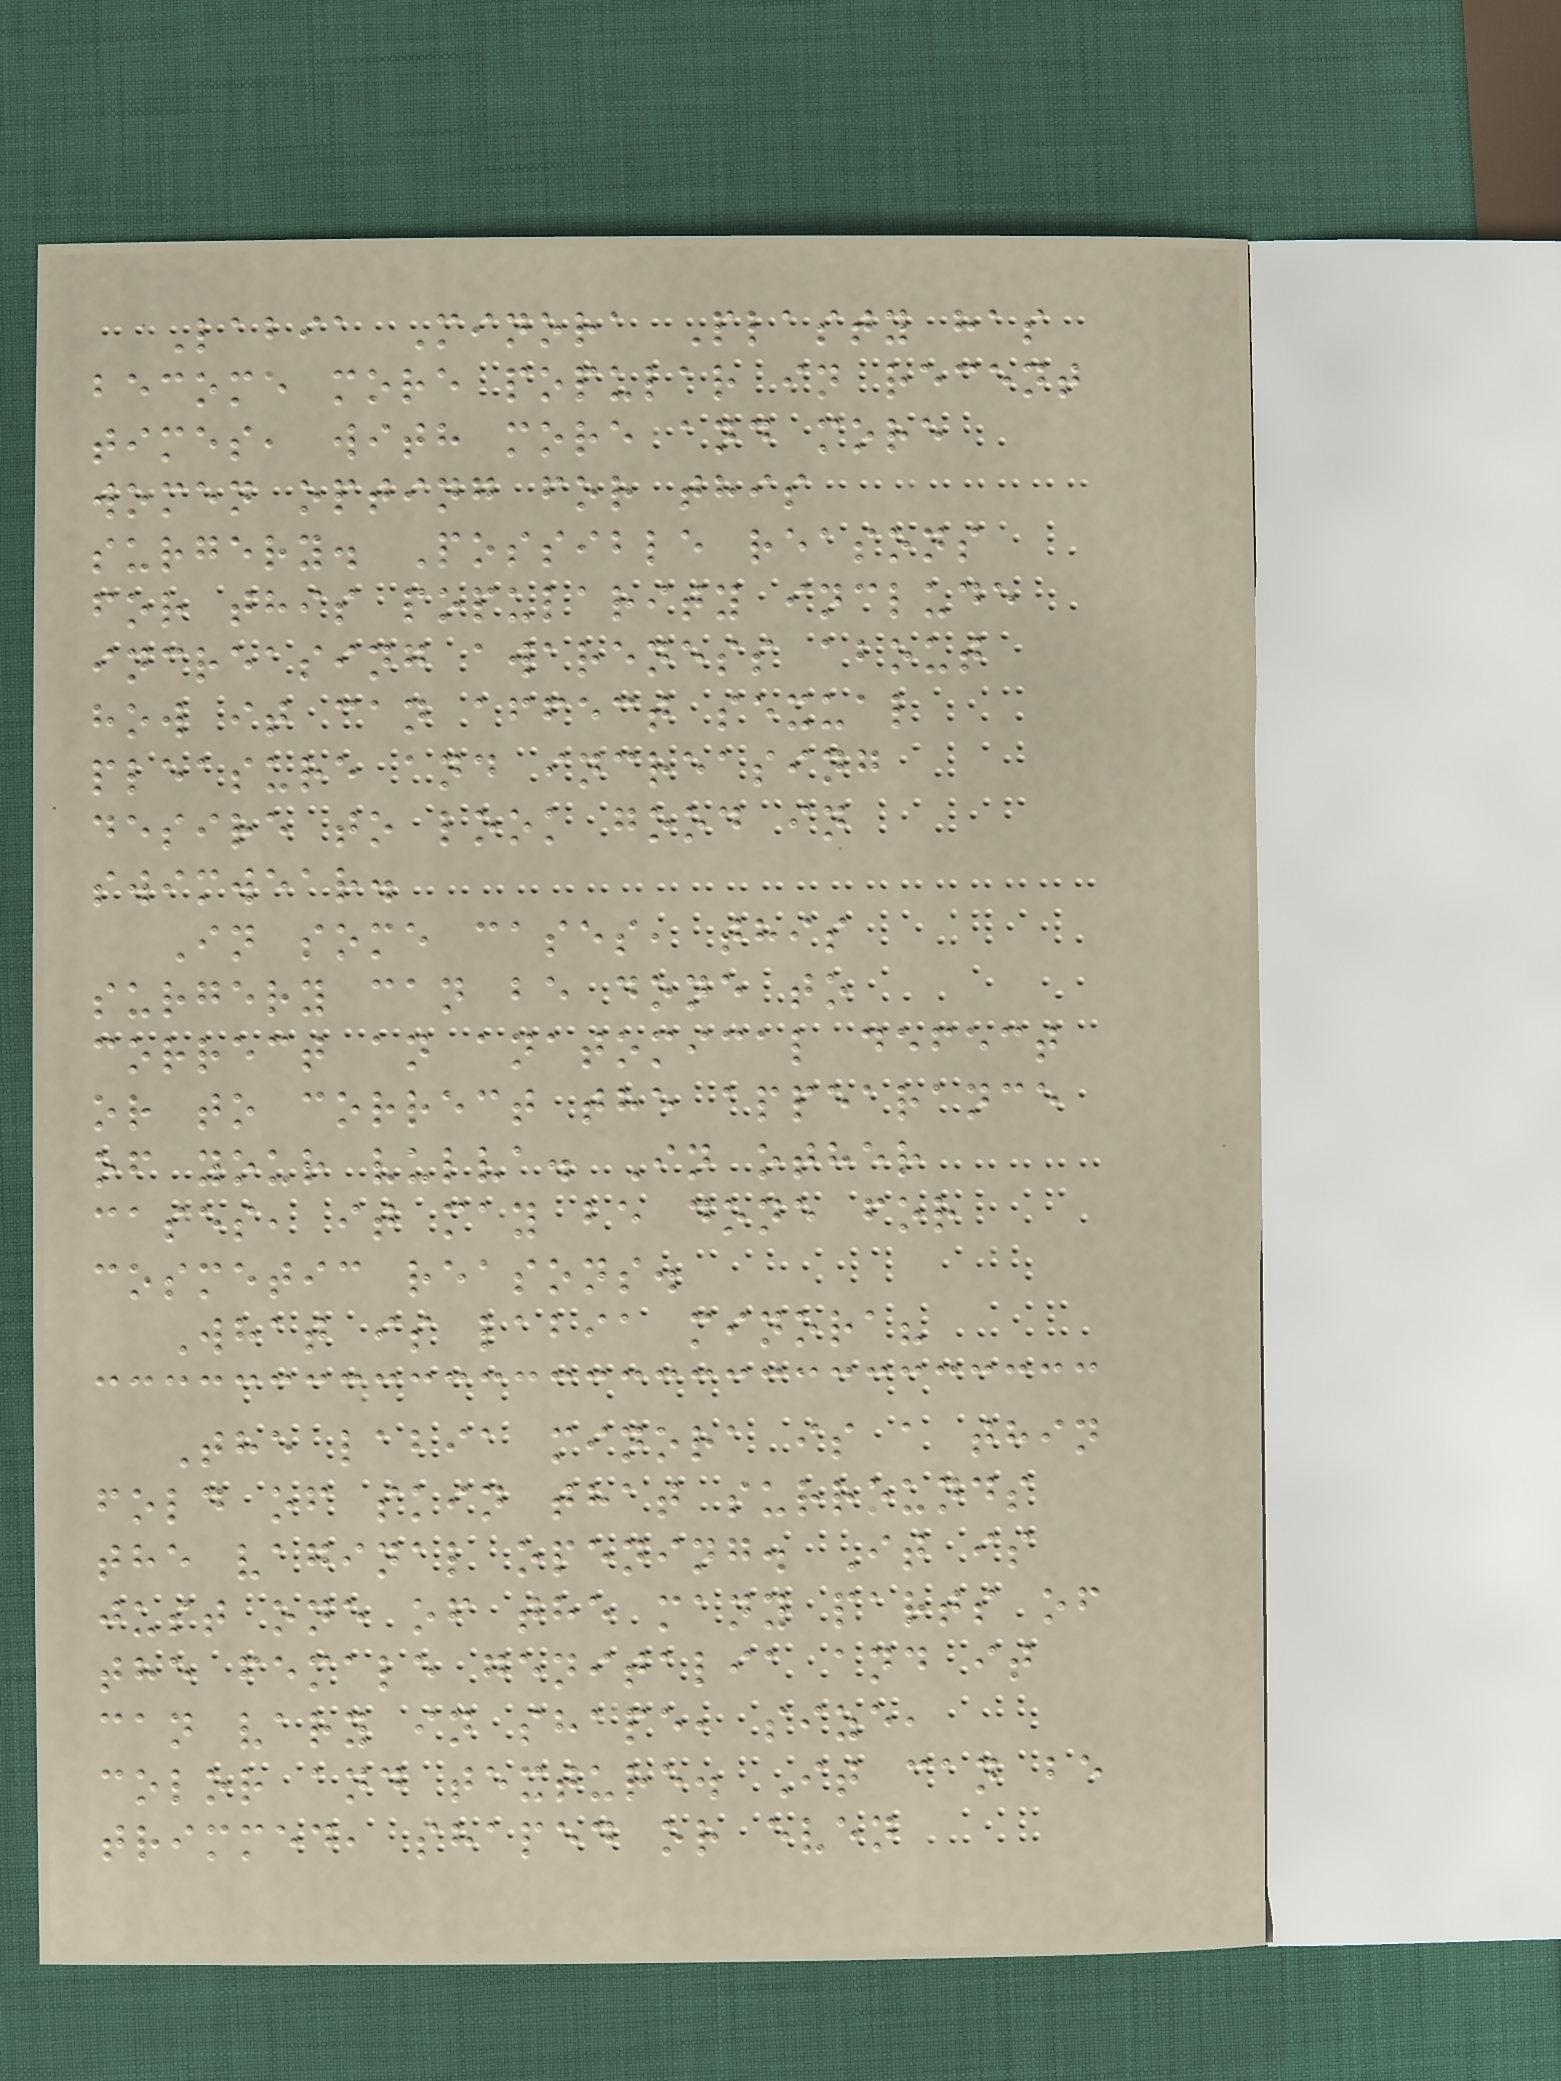Labia Minora Plasty has
become more popular in recent
times, with more and more
women opting for this
surgery. Possible reasons
for this popularity include
increasing awareness about
how it can affect sexual
pleasure and increasing
desire to look good in
swimwear.
In some cases, this
surgery can be done to
correct an anatomical defect
or to correct the appearance
of your vulva. In other
cases, it may be done for
cosmetic reasons.
What is labia minora?
The labia minora is a thin
fold of skin that surrounds
the vaginal opening. It is
just one of the many parts of
the female genitalia and it
can vary in shape, size,
color and texture. It can be
trimmed, shaped or even
